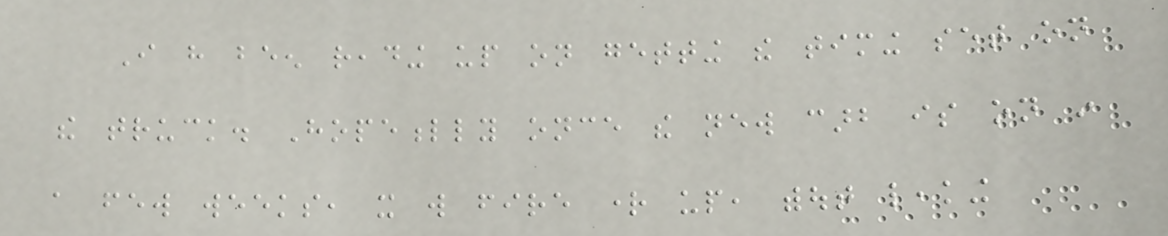I have been reading up on getting the timing set on
the truck. Hopefully once the new carb is on in
a few weeks, it will fire right up, without leaking
